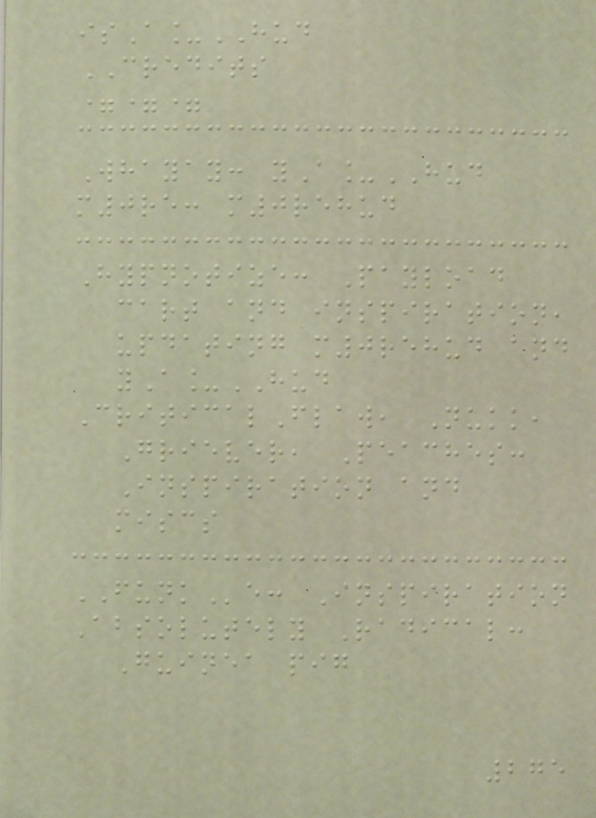isA_HUD
CREDITS
===
Whayay: yA_HUD
m0re: m0rehud
Hypnotize: Payload
cart and inspiration,
updating m0rehud and
yA_HUD
CriticalFlaw, Nukk,
Griever, Peaches:
Inspiration and
miscs
FUNKe: Inspiration
Absolutely Radical:
Guinea pig
275
